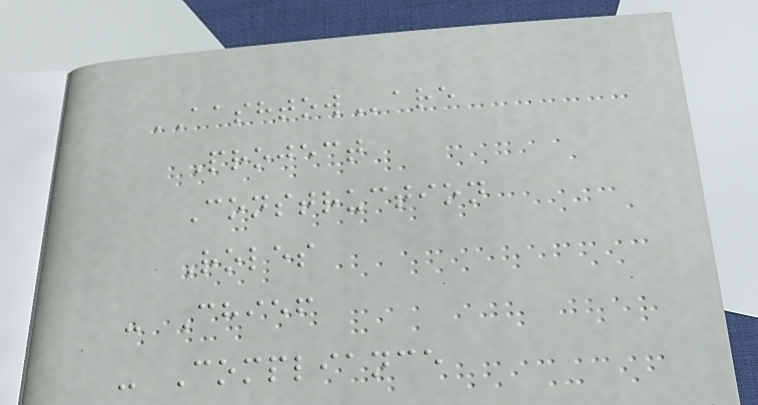AASHTOWare
Project
Construction
Roles
- Chief
- Compliance
